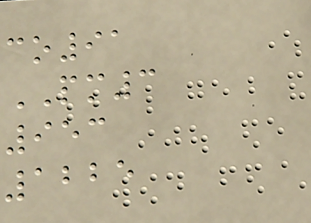co91
PM3
953
1225
